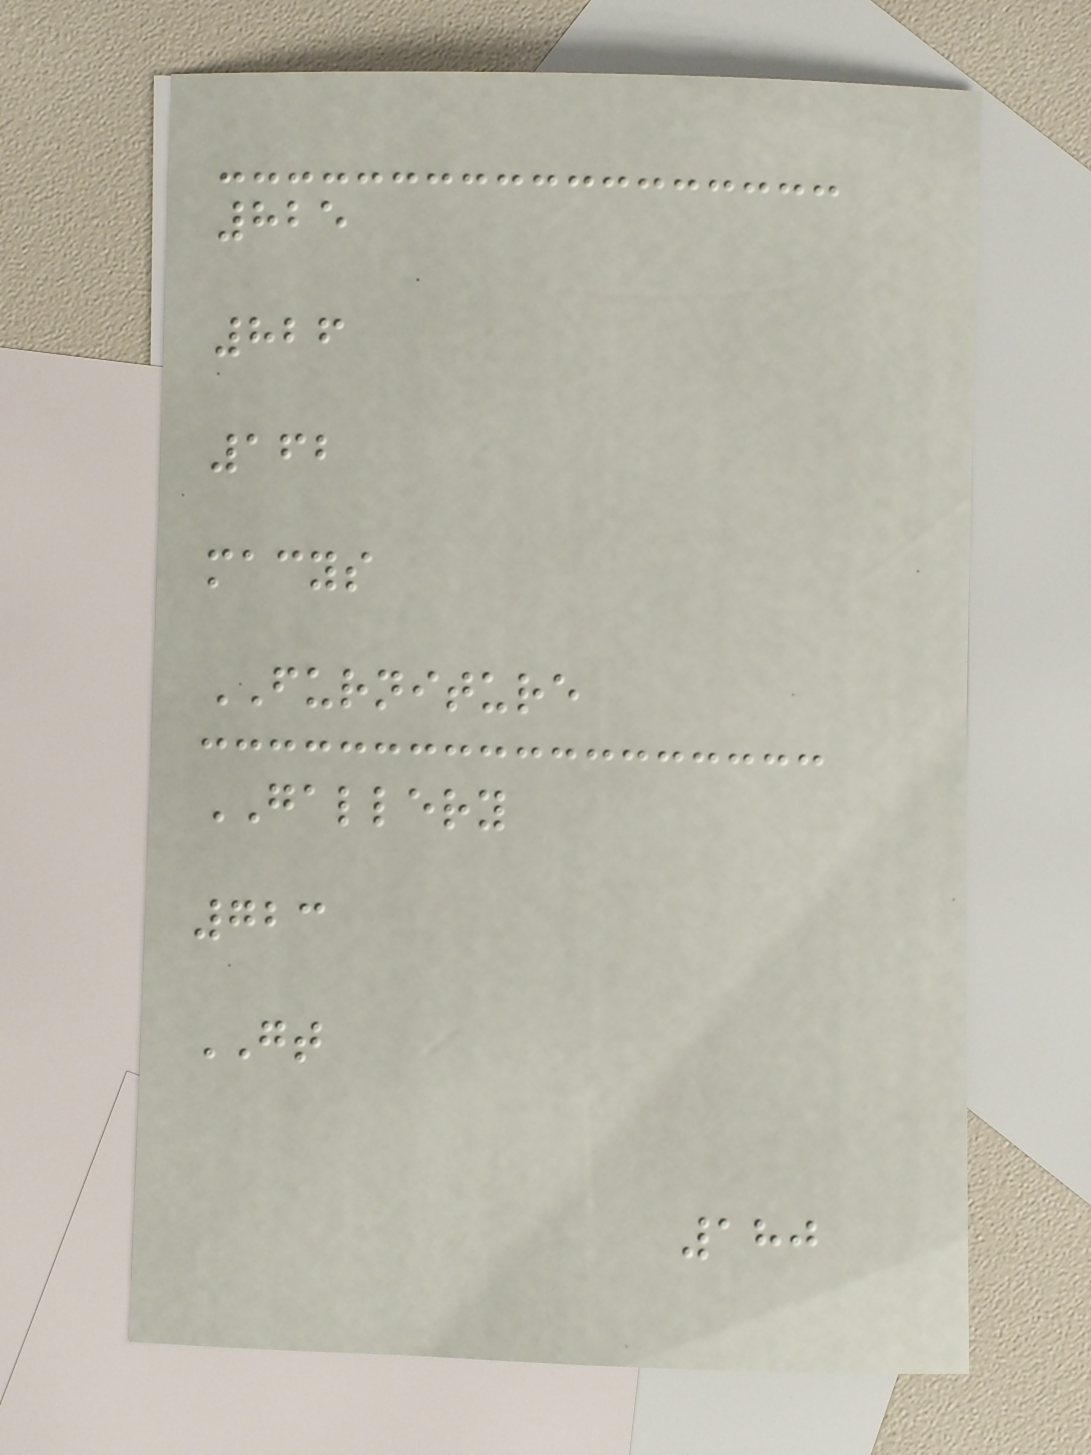825
826
162
macys
FURNITURE
GALLERY
723
GT
180
